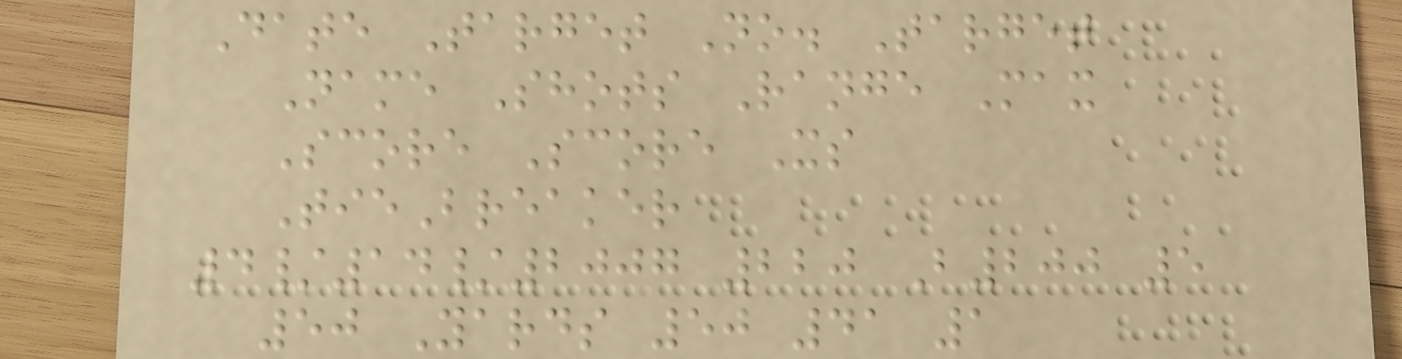Date Target No. Target
Name Shots Range Max
Score Score Xs
TieBreaker
4/14/2007 220 B200 5
50 Yards 50 41 1
